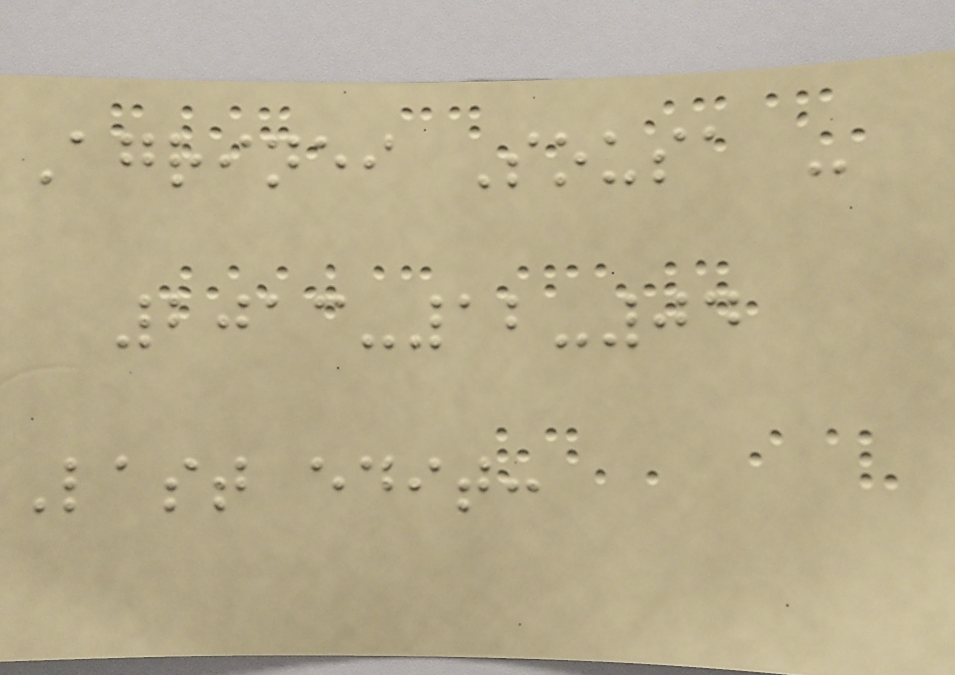Agrinei Sousa -
2013-12-04
Last edit:
